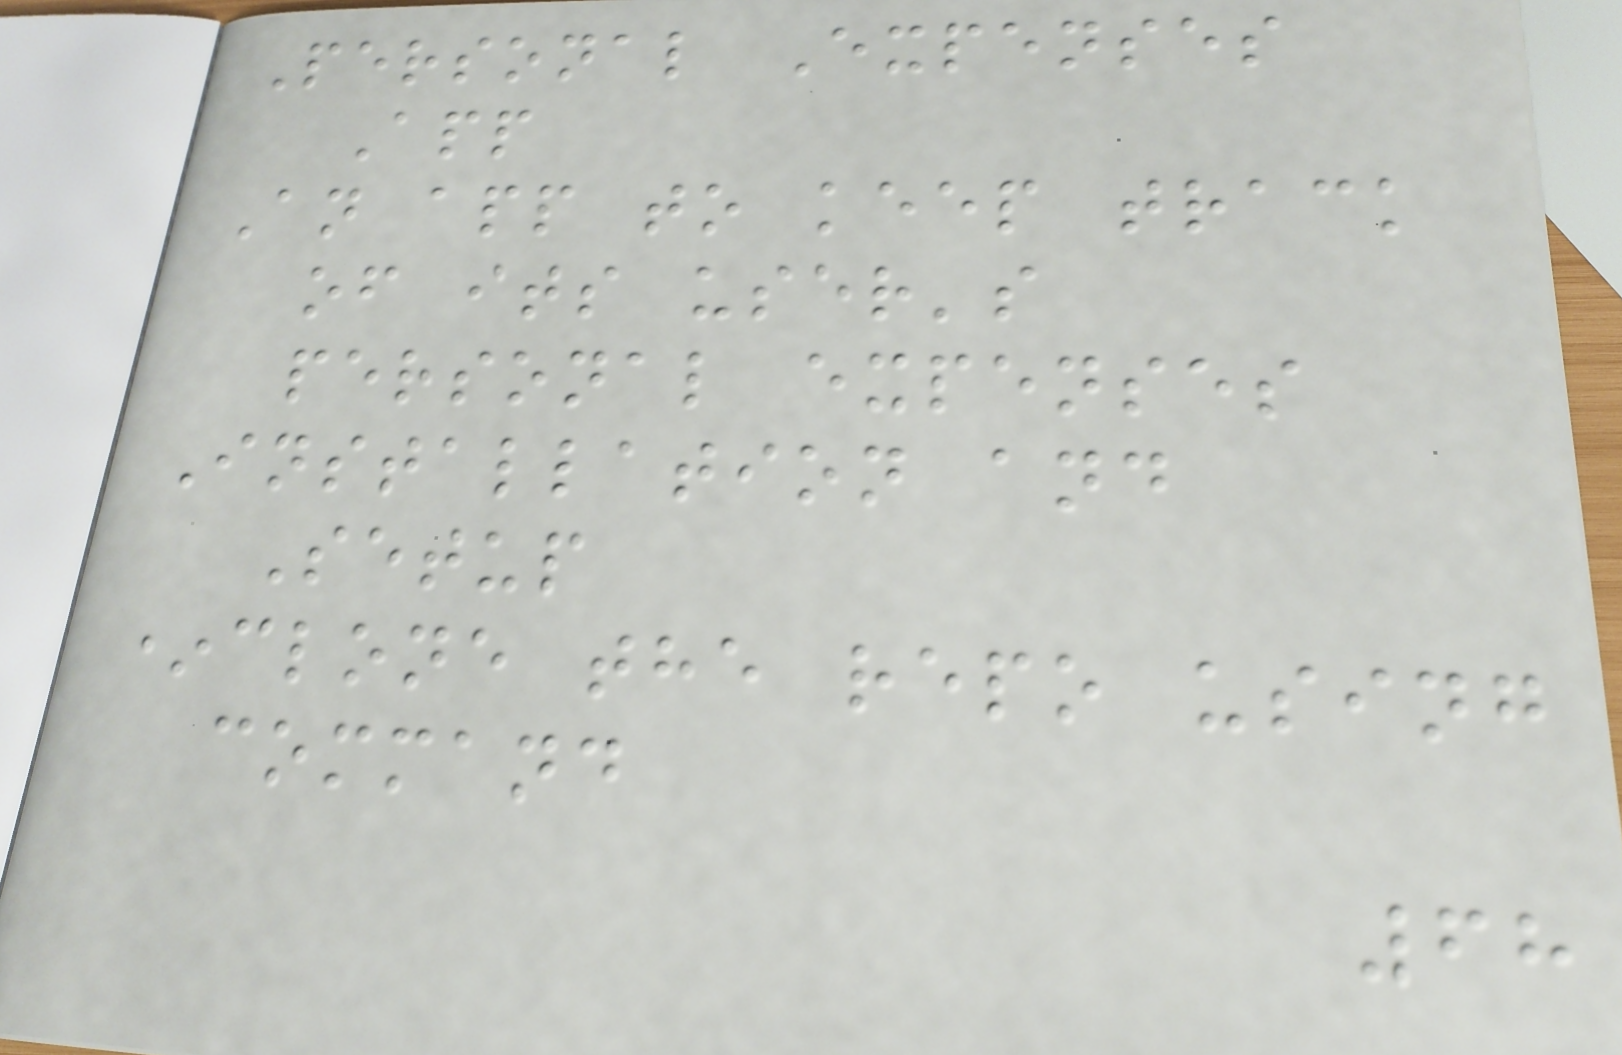Personal Expenses
App
An app to keep track
of its user's
personal expenses
Installation and
Setup
*clone the repo using
command
68
